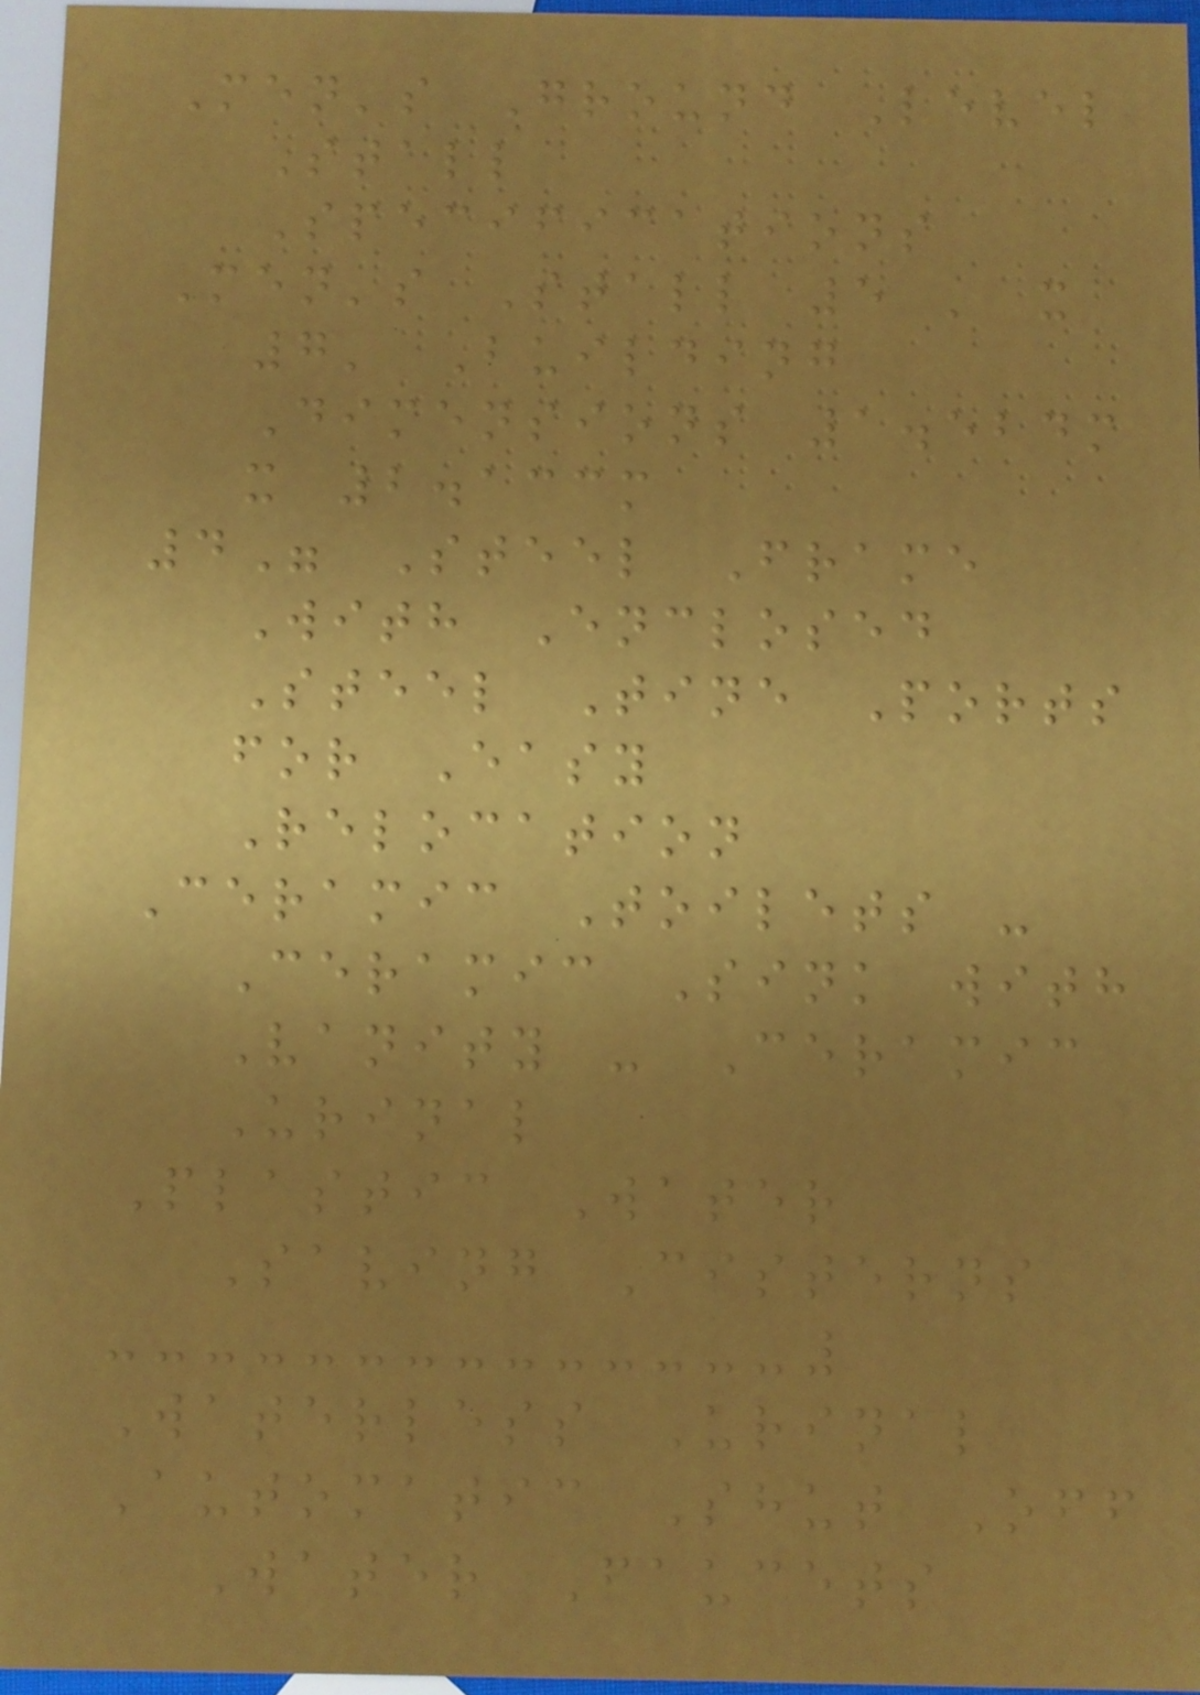Men's Ground Level
Stall
Specifications
Men's Stall 5 ' x
7' Building
Dimensions 1.524m
x 2.133m
4" Steel Frame
With Enclosed
Steel Tine Ports
for Easy
Relocation
Ceramic Toilets -
Ceramic Sink with
Vanity - Ceramic
Urinal
Plastic Water
Saving Cisterns
Waterless Urinal
Automatic Shut Off
Water Faucets
